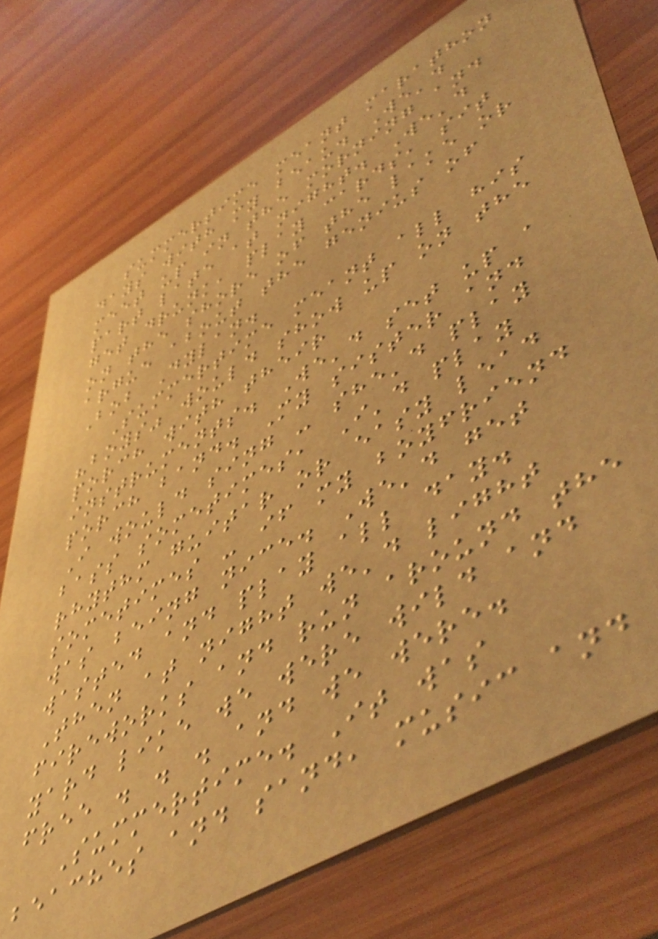summertime meant marathon
days with my beau. We'd
meet up in the morning and
part late at night. We'd
get drunk, play cards, sit
on the shore of the lake or
argue about the genius of
Bob Dylan.
Summertime meant all his
"boys" would show up on the
porch with their
instruments. We'd set up a
porch band. My sister and
I would sing - she'd play
bass sometimes, I'd play
rhythm guitar or easy lead
sometimes - if my boyfriend
was being nice. We'd get
wasted and play all day.
Then at night we'd light
fireworks and run around the
yard like we were wild and
free . . . and we were.
Summertime. It was
beaches and sand, music and
